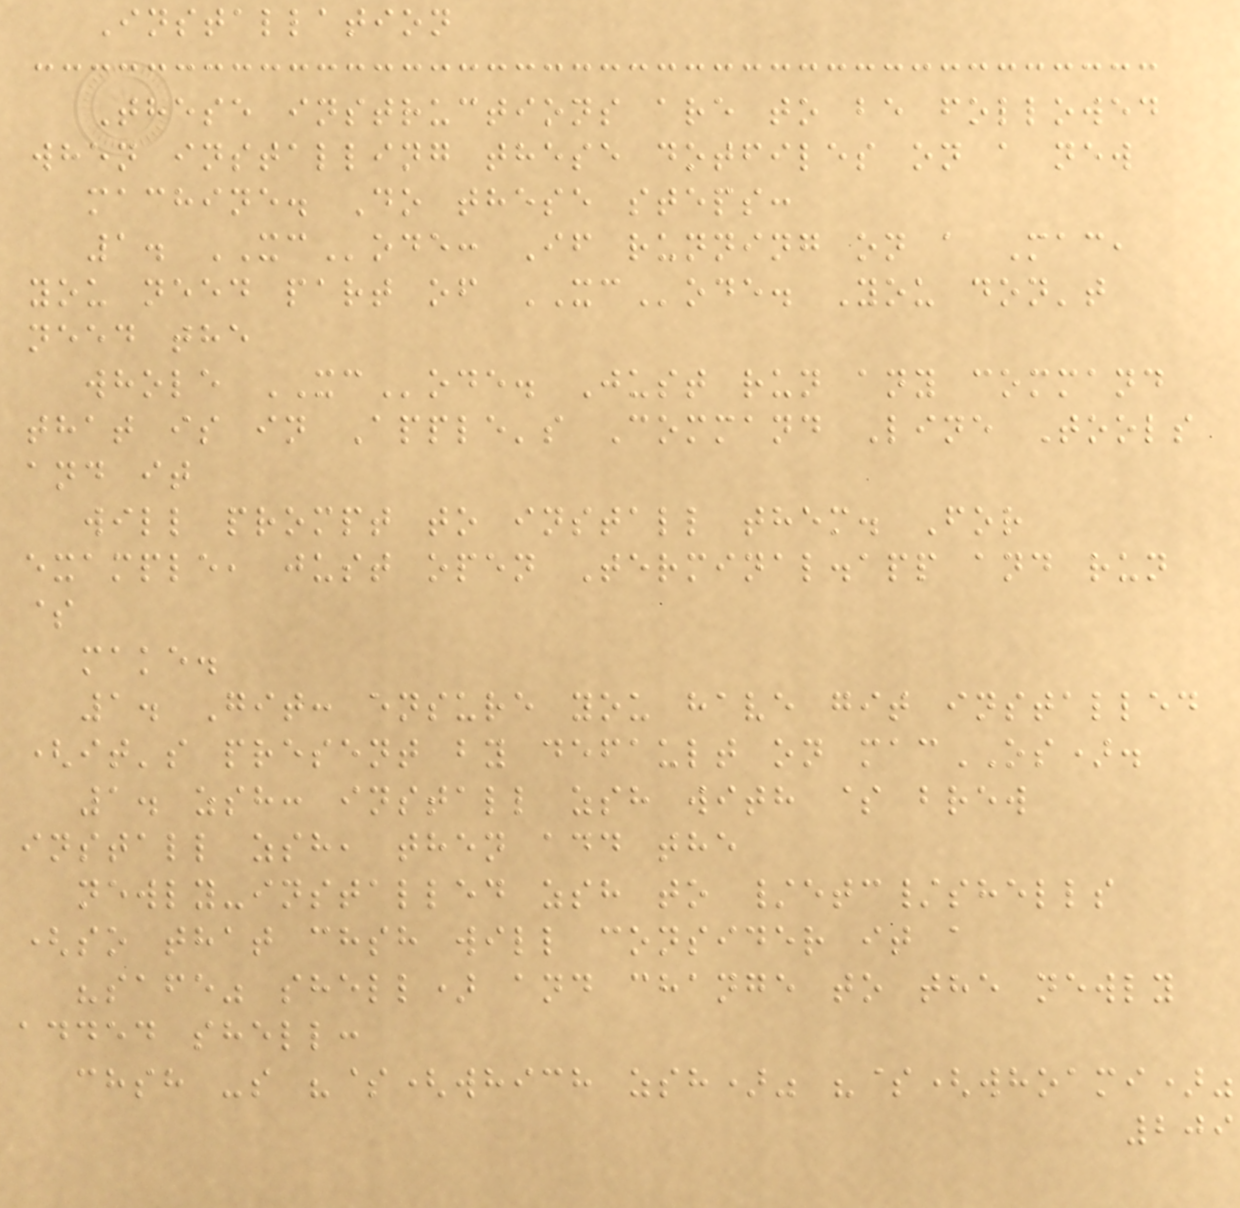Installation
These instructions are to be followed
when installing these dotfiles on a new
machine. Do these steps:
1. XCode: If running on a Mac,
you need part of XCode. You don't
need the
whole XCode. Just run any command
that is in Apple's Command Line Tools
and it
will prompt to install them. For
example, just open Terminal.app and run
$
make.
1. Git: ensure you have git installed
(it's present by default on macOS).
1. zsh: install zsh with $ brew
install zsh, then add the
newly-installed zsh to /etc/shells
(so that chsh will consider it a
"safe" shell) and change to the newly
added shell:
chsh -s "$(which zsh)" "$(whoami)"
209
